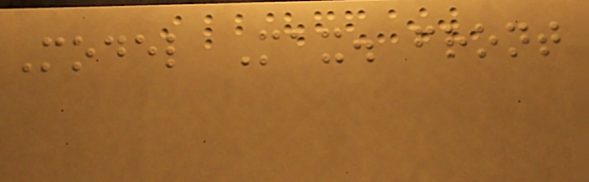Model Max. front
